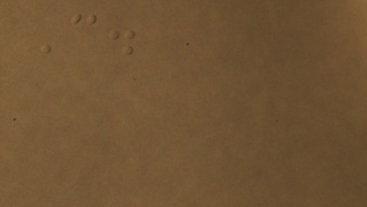C.
